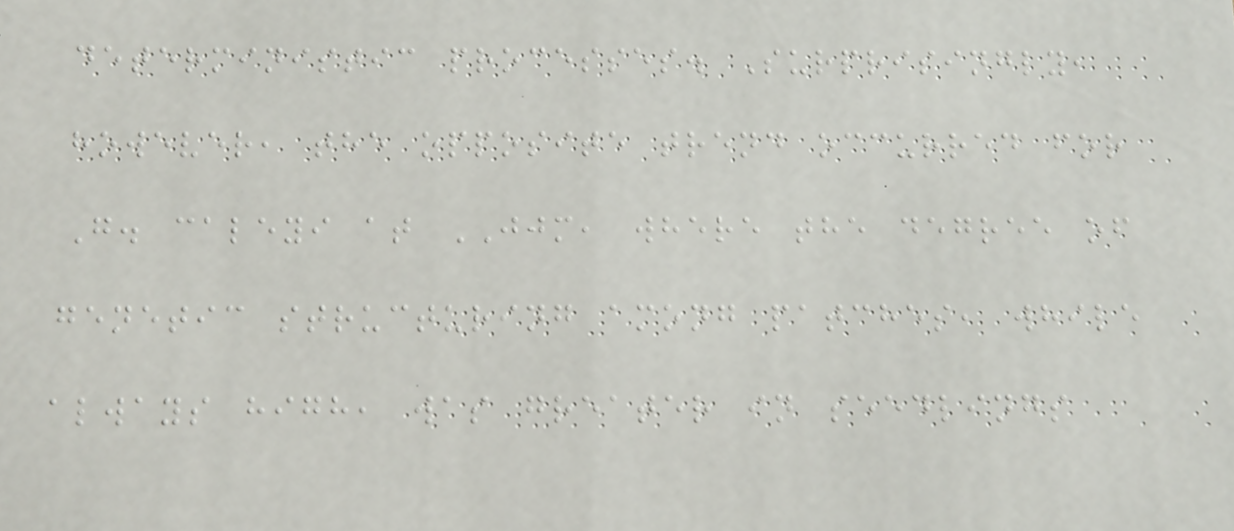deterministic processes. Surprisingly,
however, the opposite trend occurred for
G. caleyi at JJM, where the degree of
genetic structuring among patches, while
always high, was greater in seedlings
